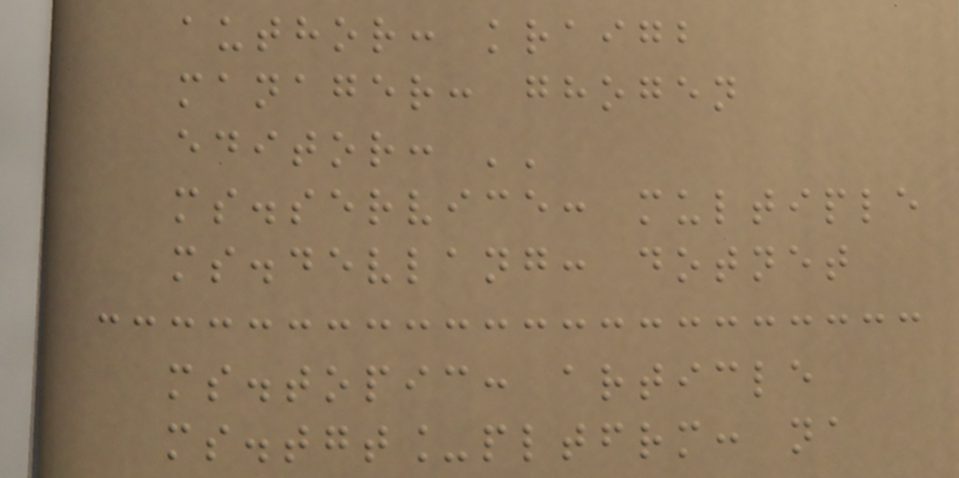author: kraigb
manager: ghogen
editor: ''
ms.service: multiple
ms.devlang: dotnet
ms.topic: article
ms.tgt_pltfrm: na
